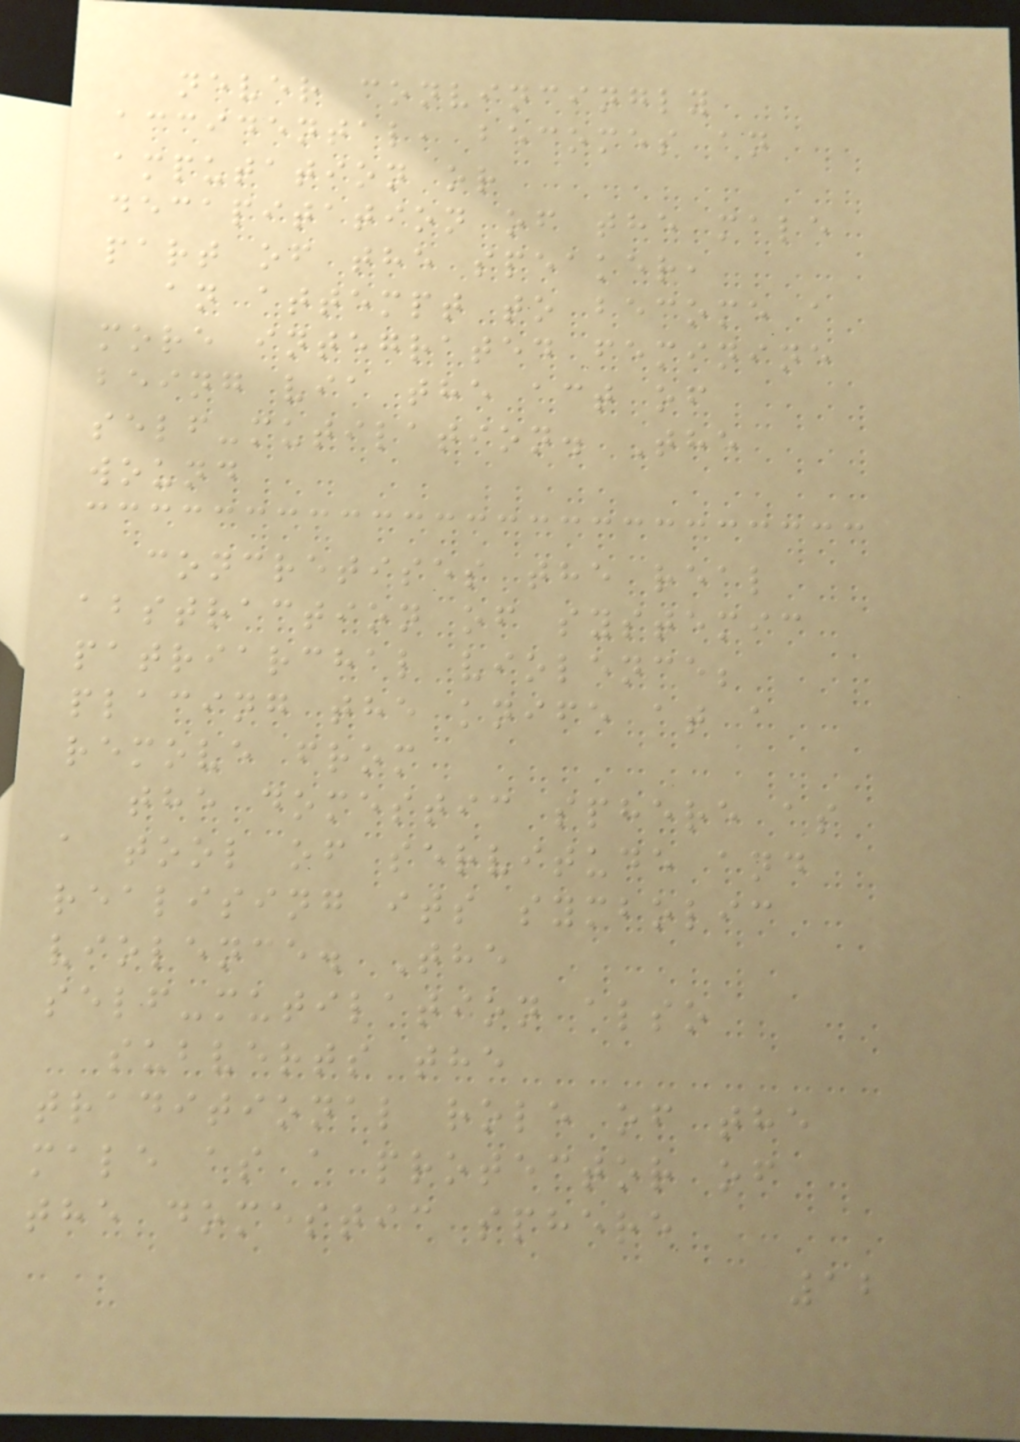never convincingly
accidental, becomes an
amputation or
decapitation of the male
part of the speaker,
an attempt to become a
more integrated feminine
being via the act of
self-mutilation. The
wound
concretises the real
abstraction of systemic
patriarchal violence;
placing the knife at a
remove from
the domestic sphere as
a tool of servitude and
realising its symbolic
violence. The
self-mutilation also
subverts the
traditional role of the
male as a protector of
the domestic sphere
12
